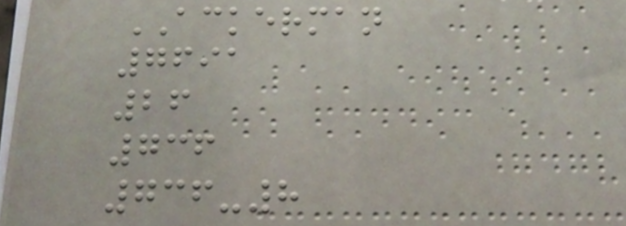ACKERMAN
7691
26
736
736-8
